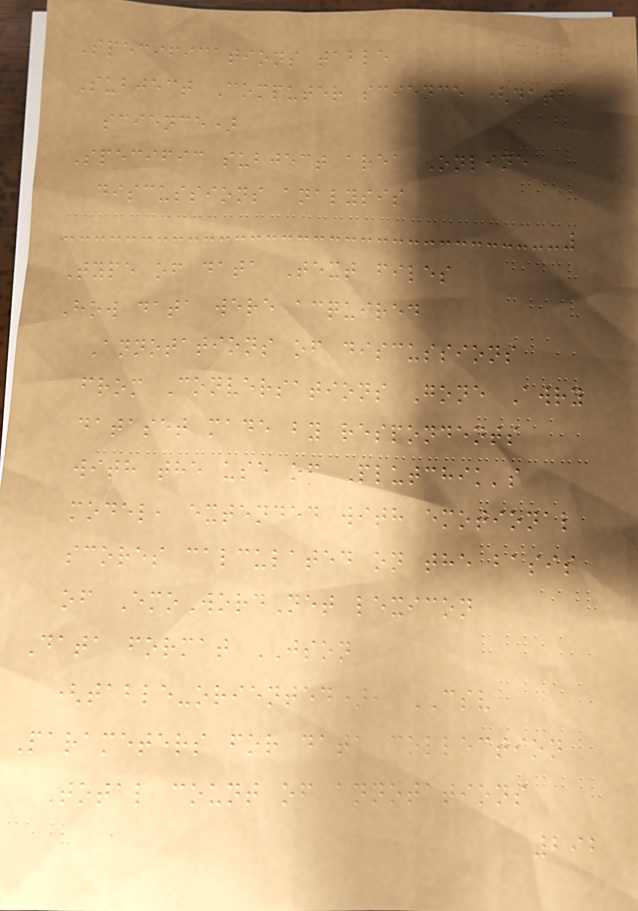Specifications table
Subject Computer science (data
science)
Specific subject area Online
discussions analysis
Type of data Text files
How data were acquired
Annotations of discussions
from Conversations Gone Awry
dataset made by respondents
with the use of Plutchik's
model, extended with emotional
scores calculated on the basis
of EmoWordNet lexicon
Data format JSON
(table-oriented), CSV
Parameters for data collection
Total count of annotations
292
